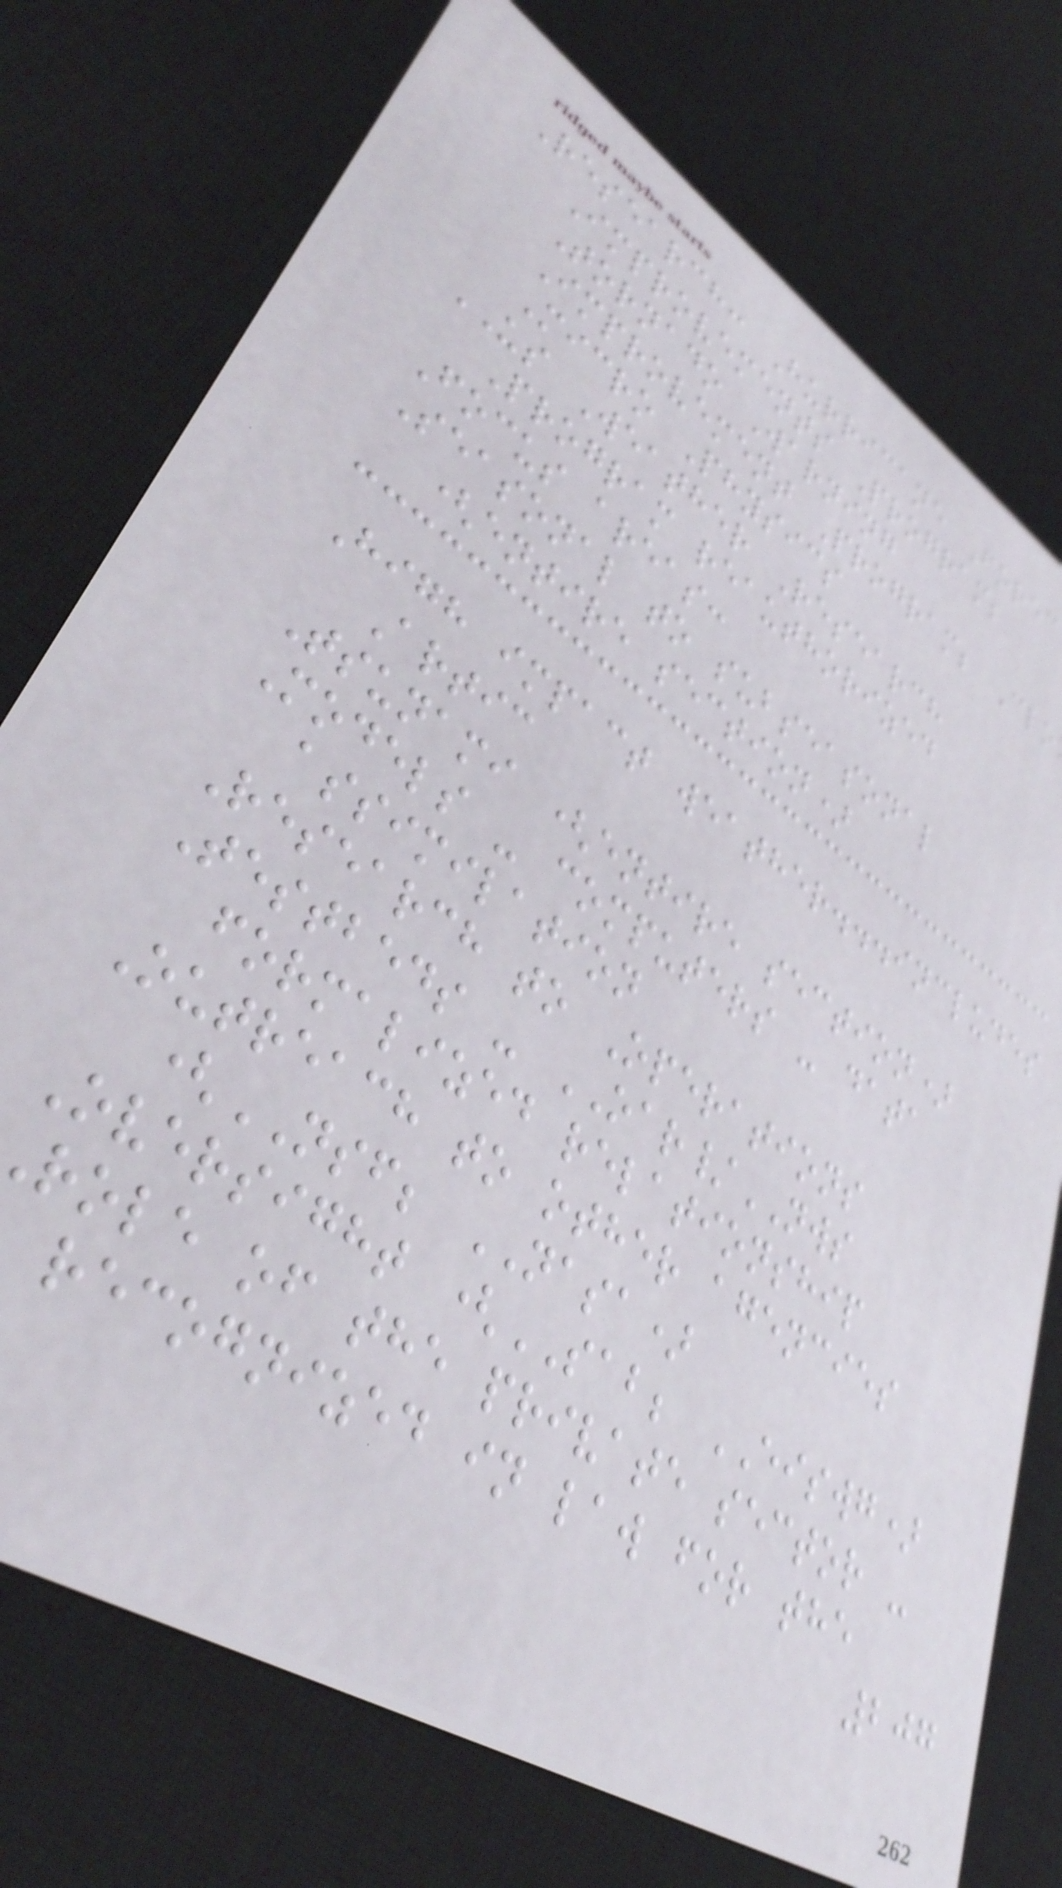Research: Hurricane Forec
Improvements Program;
Tornado Warning
Improvement Program; Clo
Micro Physics
US Weather Research
Program reauthorized
Focus areas:
Seasonal to subseasonal
(entire section)
High impact weather...includes
Artic
Tsunami (entire section)
Models - computers - data
assimilation
Research to Operations
Testbeds - OAR/NWS
formalized relationship
Outreach to other agencies
(NSF; NASA)
Oversight (SAB; EISWG)
role of the private sector -
recognized in law for the
207
